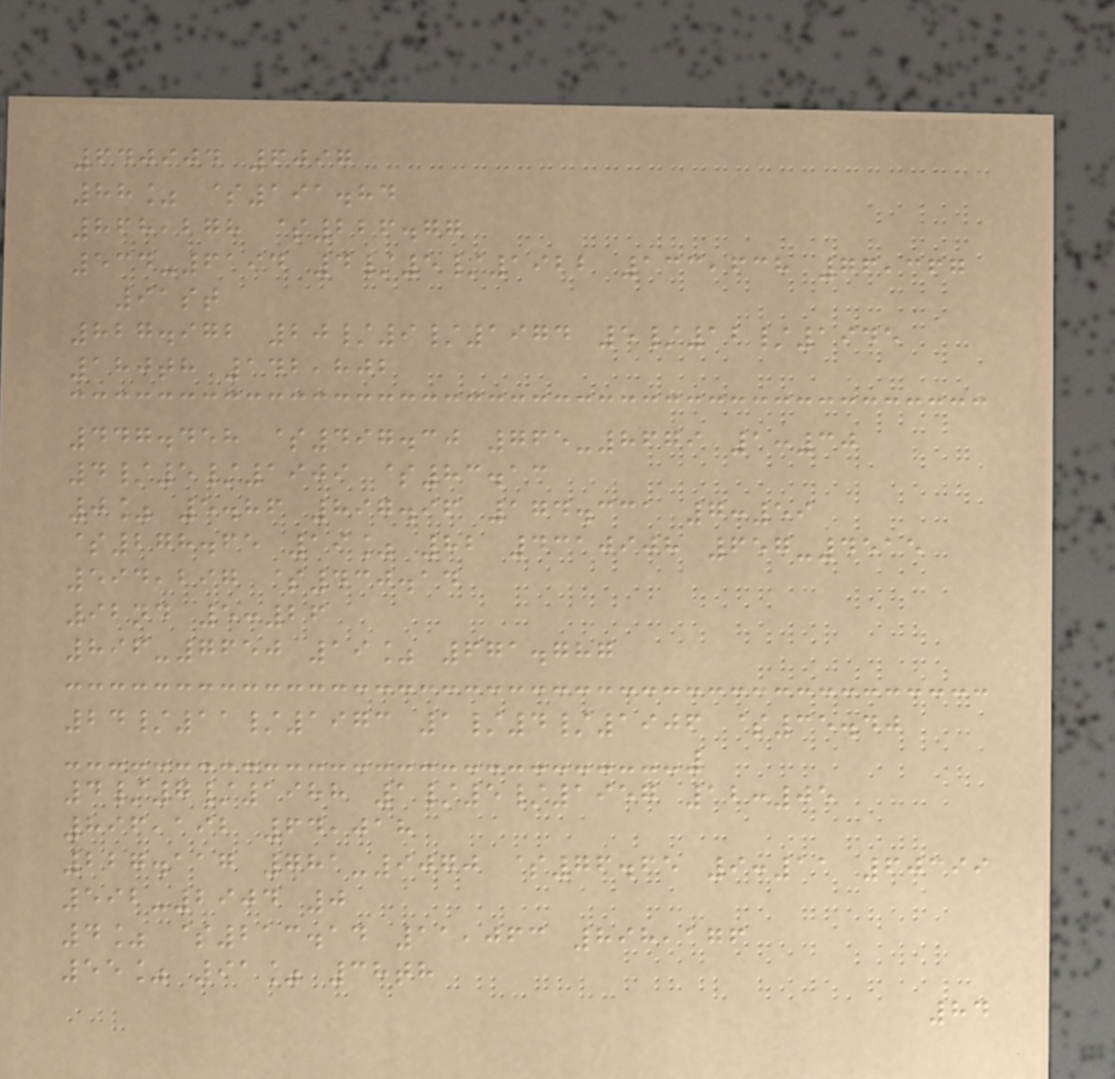640904 6097
88% $191.84
868,278 $226.77
534-6194 4/5/1922 133,638 76,367
91st
827.972 20/9/1974 5/12/1945
180th 142,802
447.458 $497.30 765-8679 1:30
4/5/1909 $83.13
0% 5.86 897.96 174.331 7:59
$278.65 19% 82 4310908 657-4515
594,297 $430.14
92nd 5:26
896-7650 19% 671.787
24/11/1973 1/4/1906 $35.40
4/7/1988 1/5/1957 12:05
896,192 64,018
227.117 781-9070 $76.65 9:11 60399
592-2904 0
4% $213.14 11,063 898,176
55% 91% 38th
84
